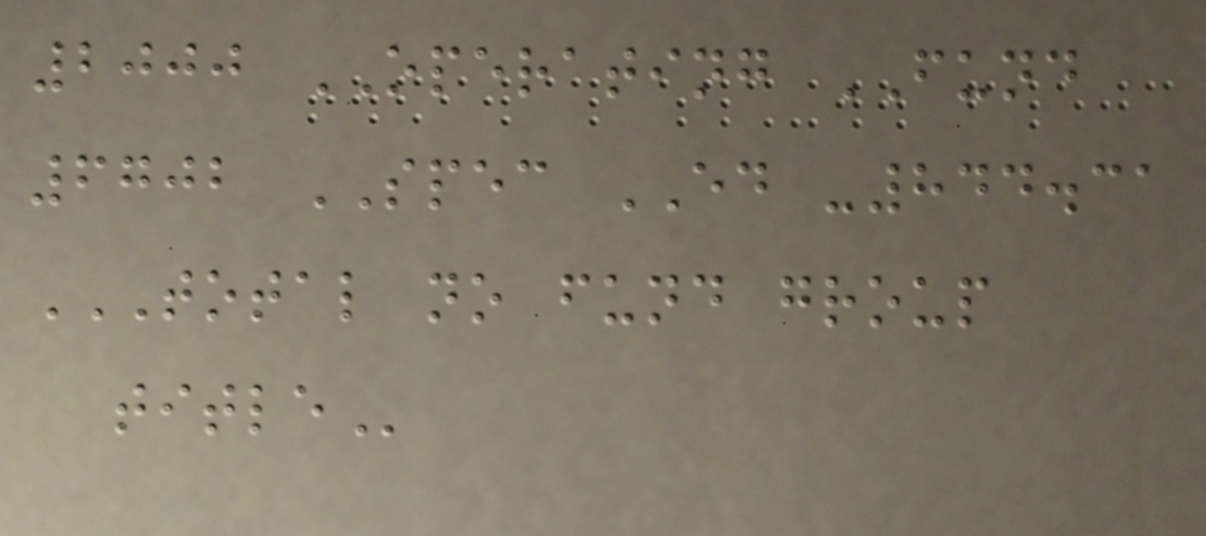2000 OPERATING FUND
6702 SPEC ED -844.31
TOTAL NO FUND GROUP
TITLE
